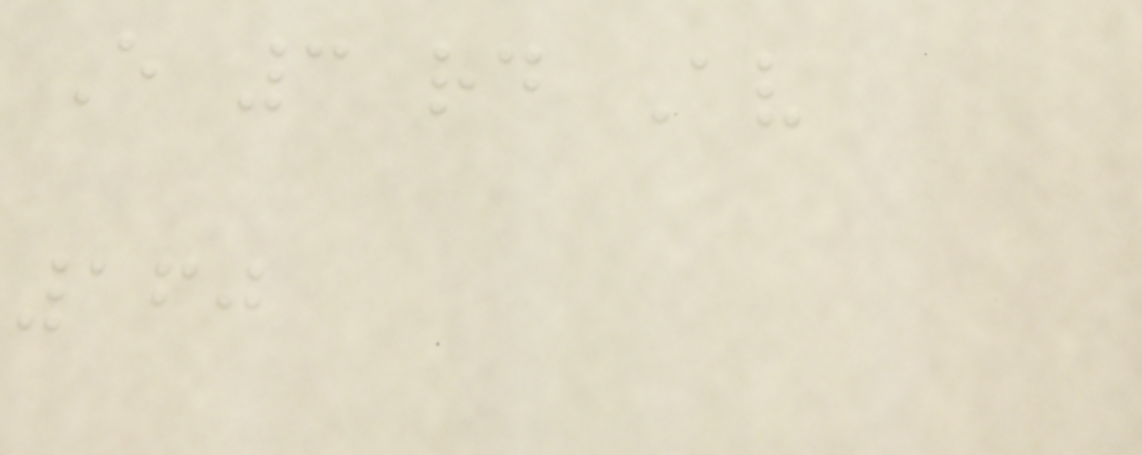E 3 rd Av
160
